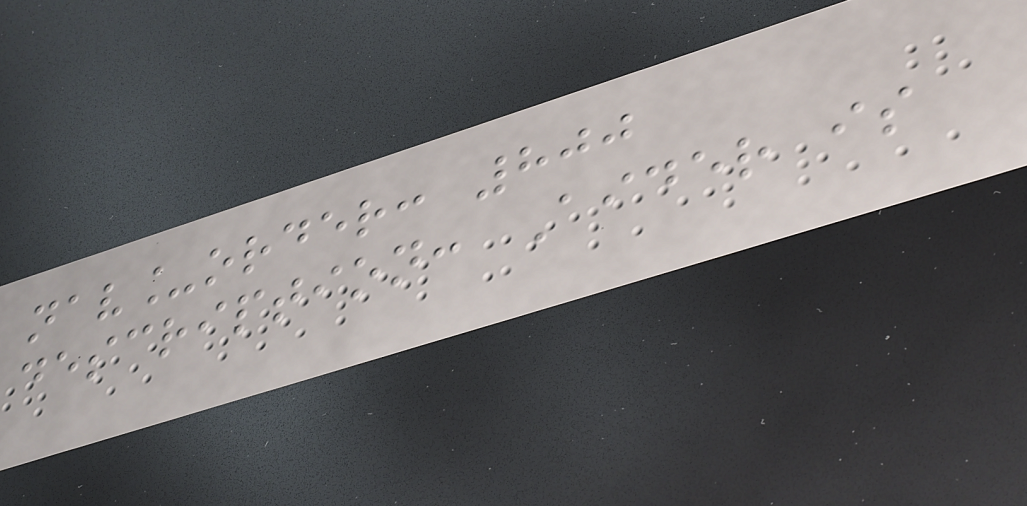nav_order: 800
description: Aider is
